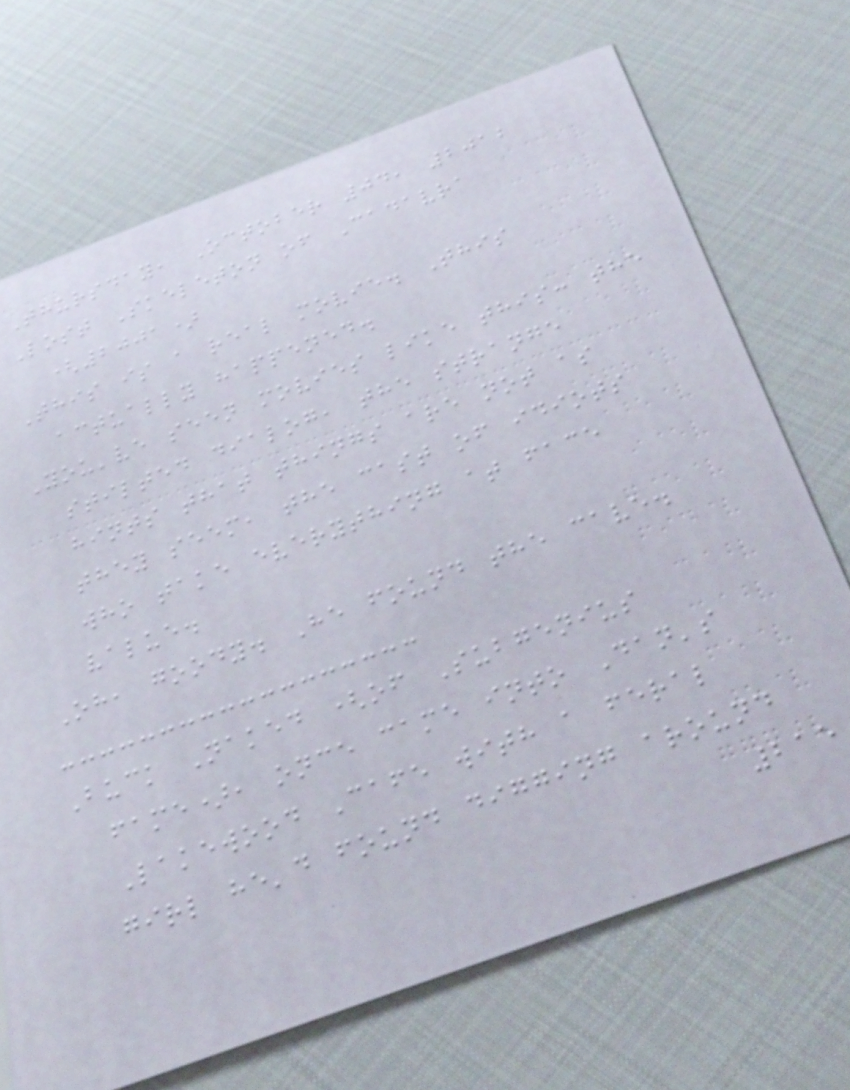Thursday, October 04, 2012
Lost Skeleton of Cadavra
(2001)
This is a real movie. This
actually happened.
You've seen movies like this: the
stilted dialog, the strange
hints that things are not as
they seem, the cast of idiots
who take everything at face
value.
Oh, goody. He found the cave.
Buck Naked (of Subgenius
fame), once came into Dan's
Lakewood Cafe with a feral
girl he'd found digging around
215
